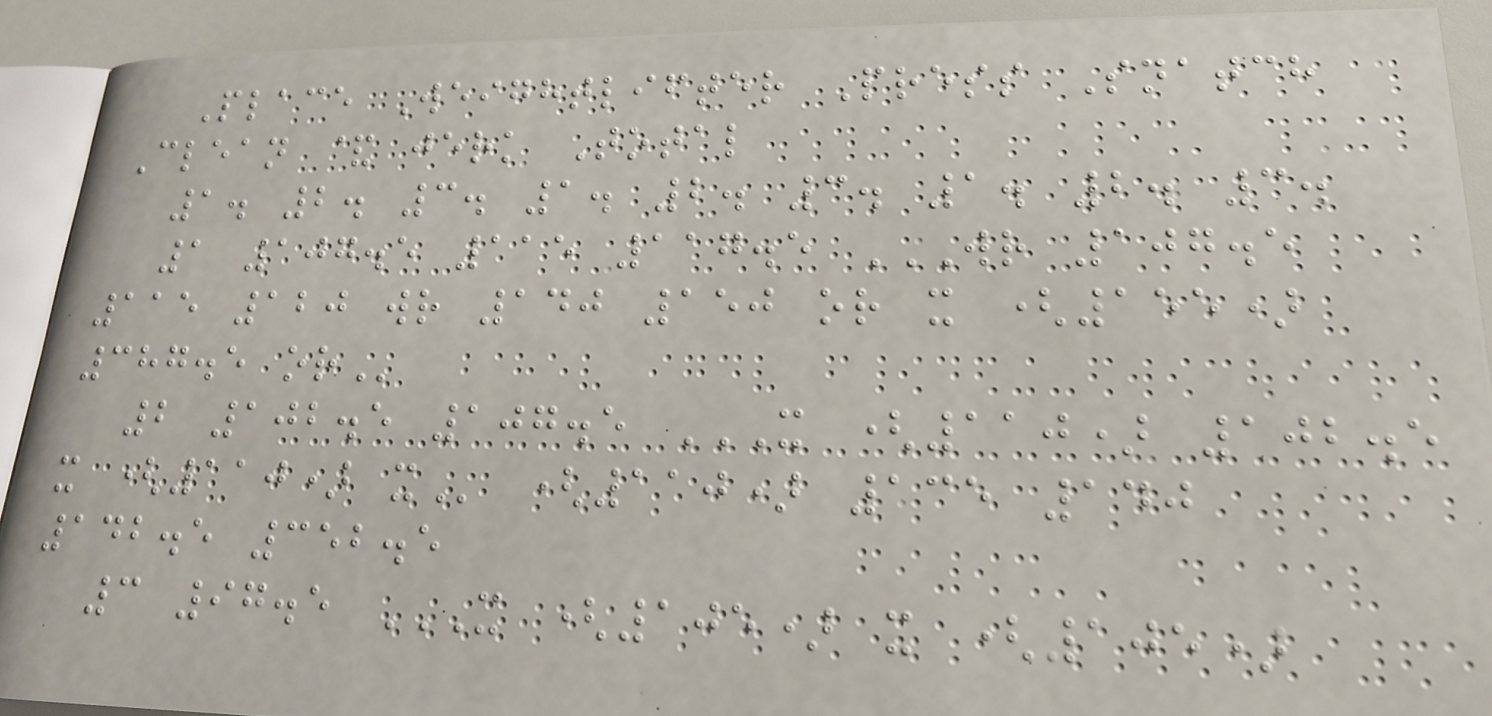Place Weightlifter Press Snatch
Clean & jerk Total
1. 2. 3. 1. 2. 3. 1. 2. 3.
1 107.5 115 117.5 WR 107.5
115 120 WR 140 150 OR X (155)
387.5 OR
2 102.5 107.5 X (110) 102.5
X (110) X (110) 135 140
142.5 352.5
3 97.5 X (105) X (105)
